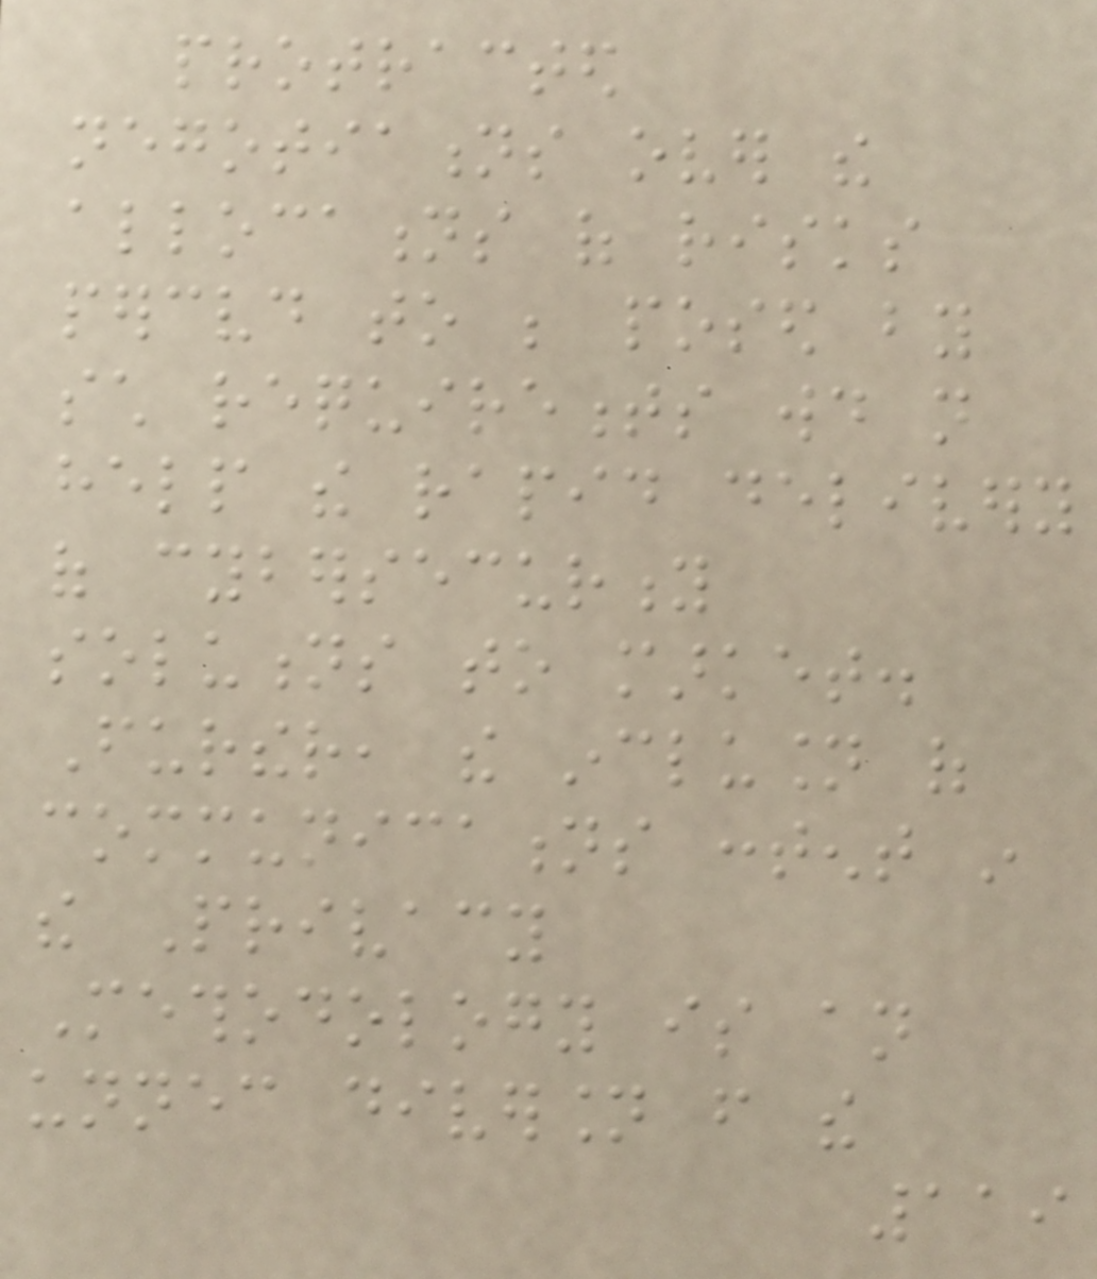protracted
negotiations over the
allocations of risks
perceived to be posed by
such requirements would not
help the rapid delivery
of cybersecurity
solutions to market.
Further, the inclusion of
communications content in
the Privacy
Methodology is an
unnecessary diversion from the
119
